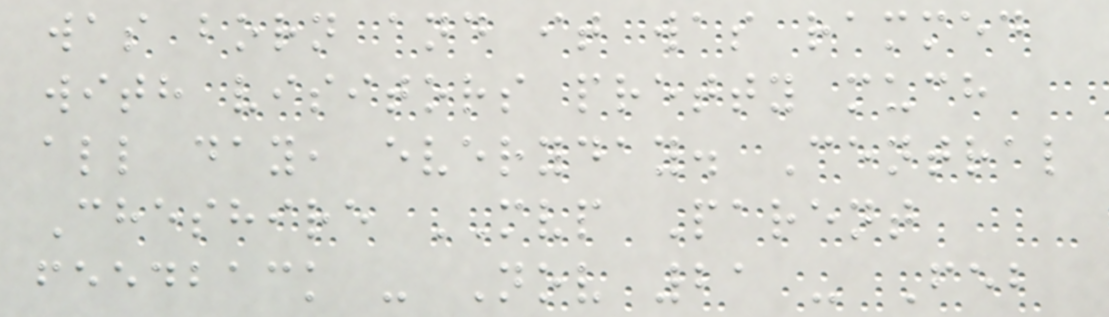was born and it was rammed
with visitors pretty much
all day, everyday. Central
Cheshire MVP Parent
feedback - Nov 21 - Feb
